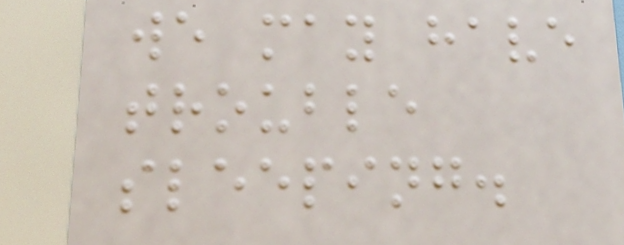we may have
trouble
sleeping.
